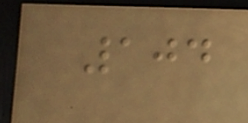104
